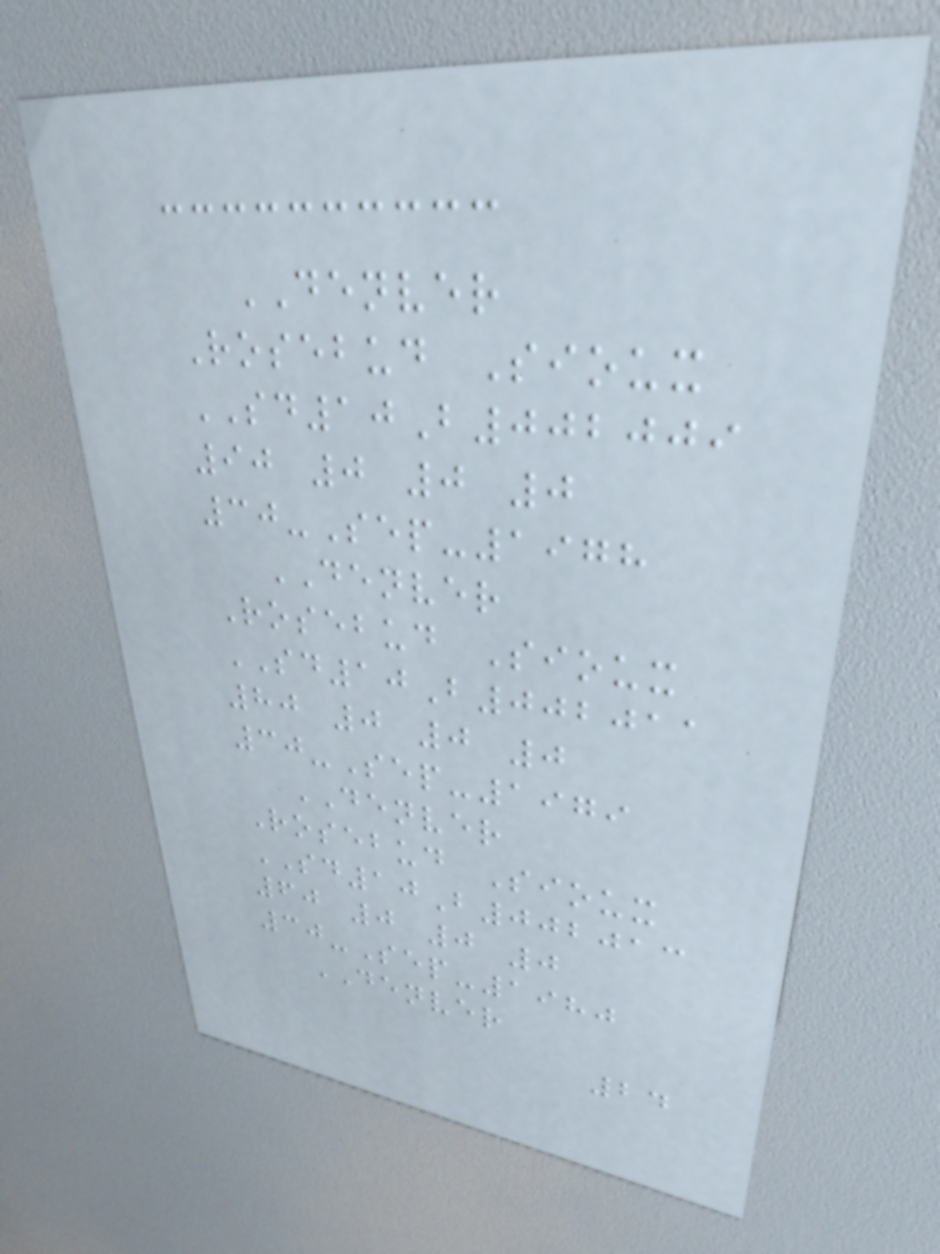DENVER
Rosebud Sioux
SD10B002009
90 0 0 0
30-Sep-1978
DENVER
Rosebud Sioux
SD10B002011
80 0 0 0
30-Sep-1979
DENVER
Rosebud Sioux
SD10B002013
60 0 0 0
30-Sep-1980
DENVER
24
